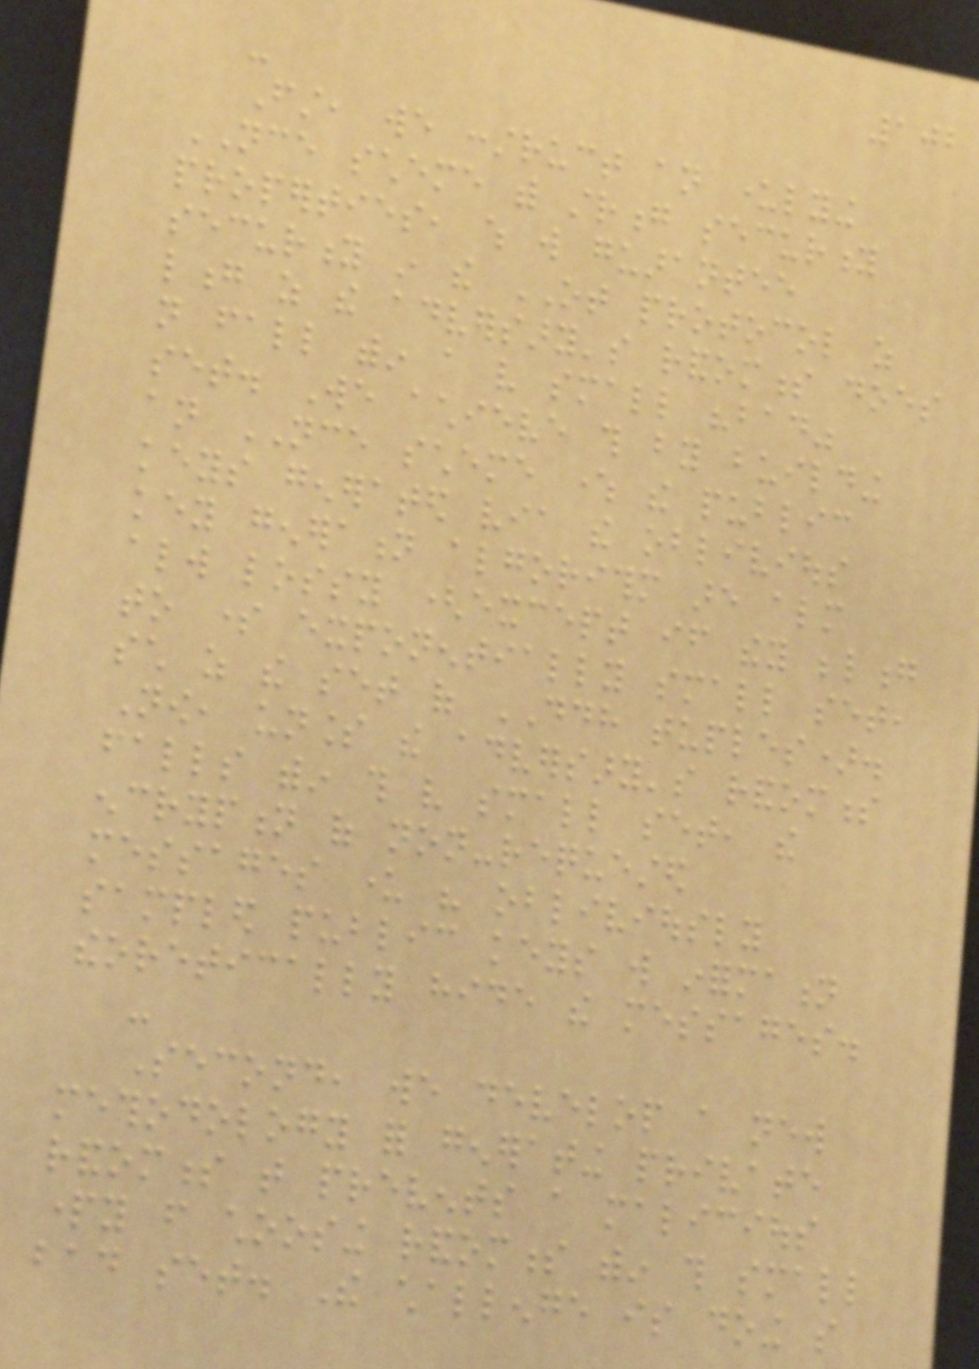102
-
First, we construct an underlying
NCE scheme with strong security
properties, which will guarantee
security in the OT protocol as
long as the adversary's randomness does
not fall within a very small "bad"
set. We achieve this by building
an NCE scheme where the public
keys generated via the oblivious
key generation algorithm are almost
always lossy (except if they belong
to some exponentially small set,
such as the set of DDH tuples).
Now, unless the adversary's randomness
falls within this very small set, the
encryption of non-requested
messages under his obliviously
sampled public keys will information
theoretically hide the messages.
-
Second, we develop a new
methodology for generating private
randomness that prevents a malicious
party from choosing randomness within this small
bad set. The challenge is doing so
